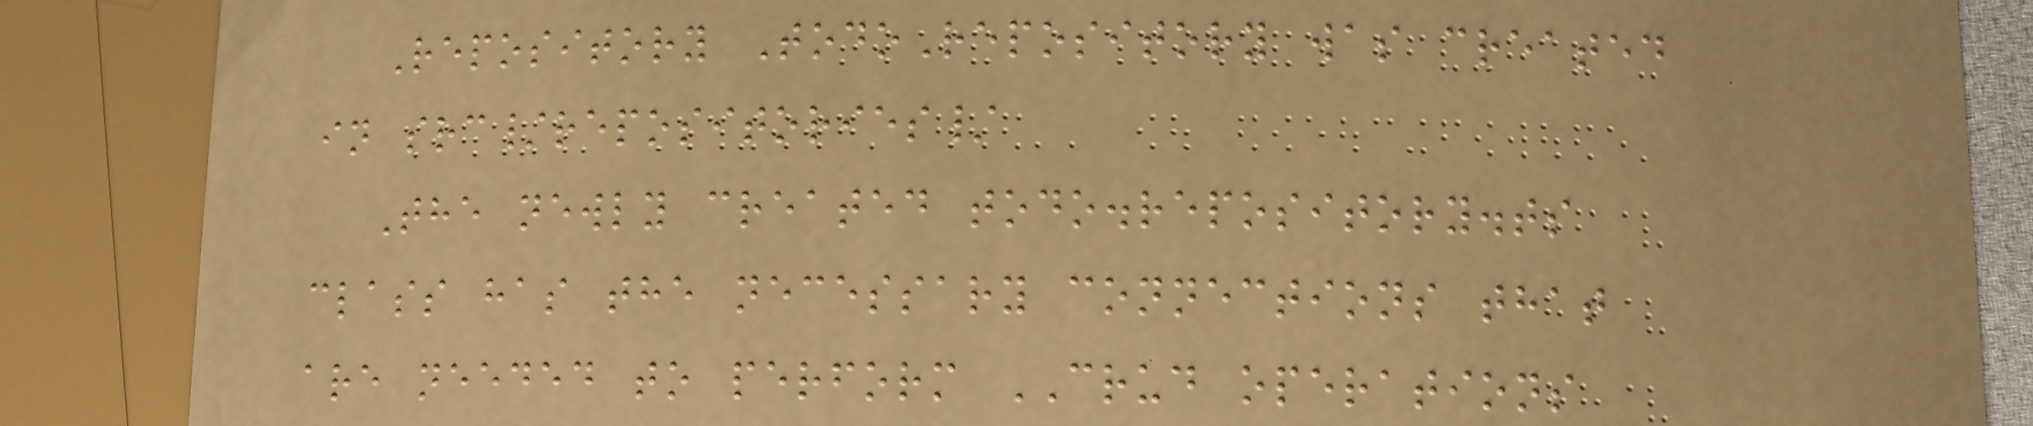Repository TodoRepository was created
in src/repositories/
The newly created todo.repository.ts
class has the necessary connections that
are needed to perform CRUD operations
